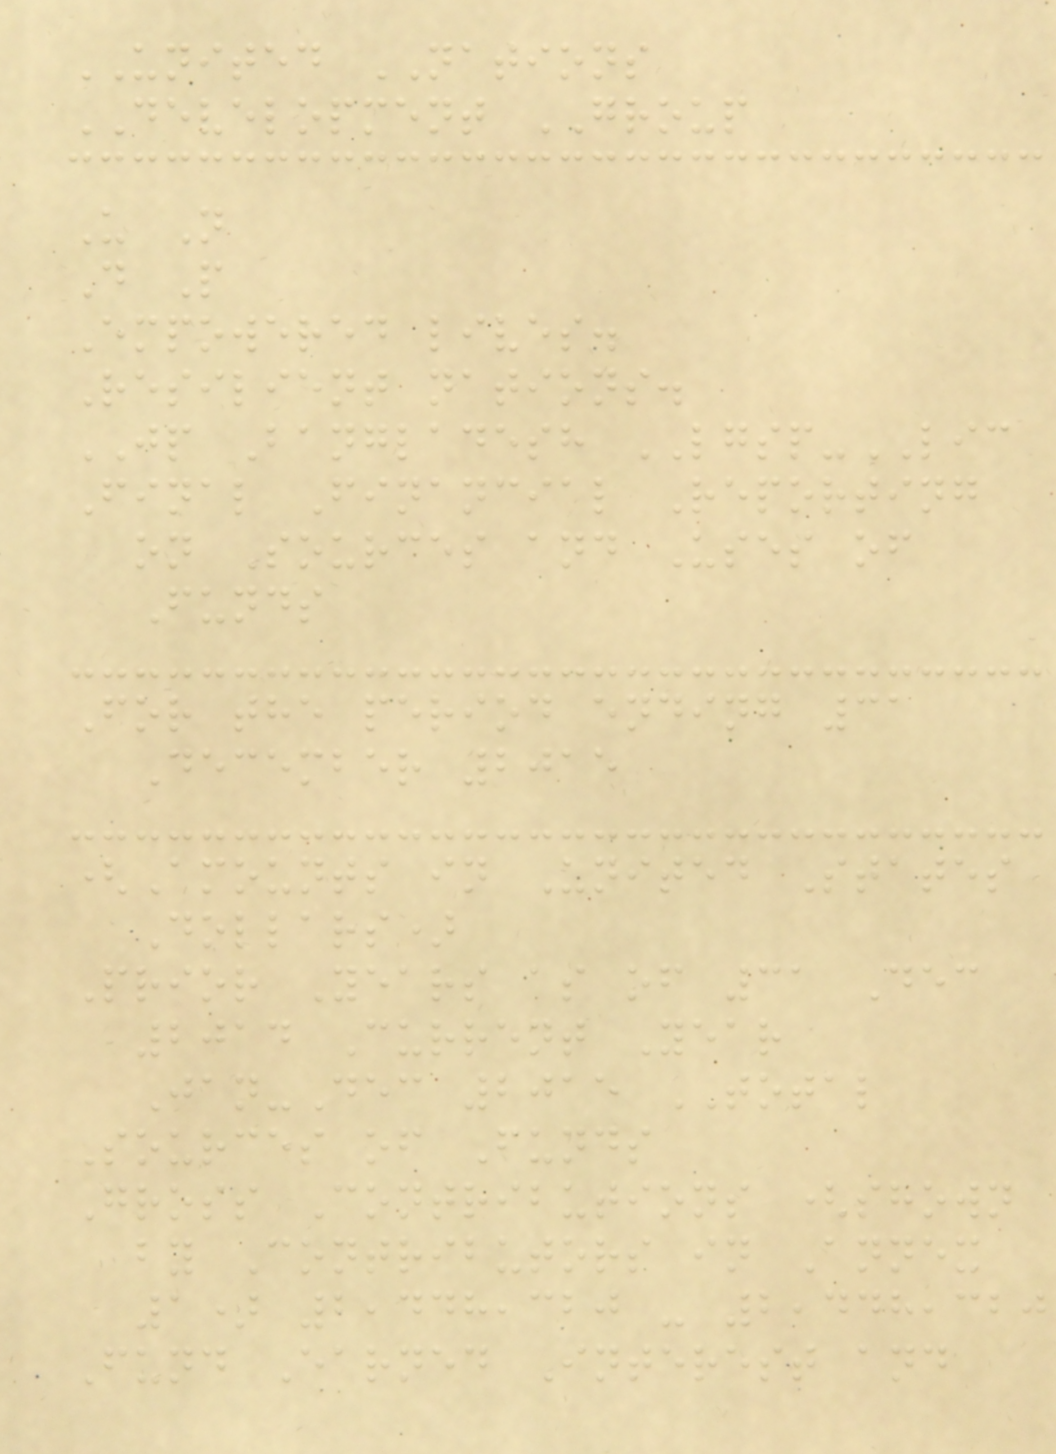UNITED NATIONS
DEVELOPMENT GROUP
U N
D P
Empowered lives.
Resilient nations.
JP Bangladesh LGSP-LIC
Final Financial Reporting
on Sources and Uses of
Funds
For the period ending 31
December 2015
(Amounts in United States
Dollars)
Prior Years as of 31 Dec
2014 Current Year
Jan-Dec 2015 TOTAL
Sources of Funds
Gross Contributions (shown
by Contributors in Annex
1) 2,448,320 - 2,448,320
Fund Earned Interest and
